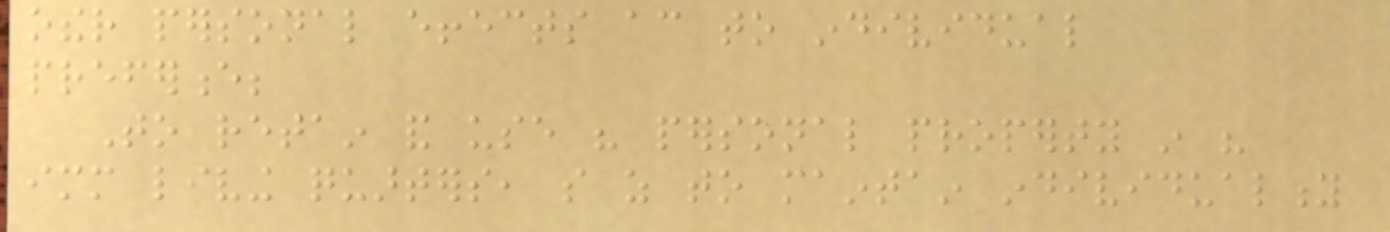other personal effects according to individual
preference;
To retain and use his personal property in his
immediate living quarters, so as to maintain individuality
